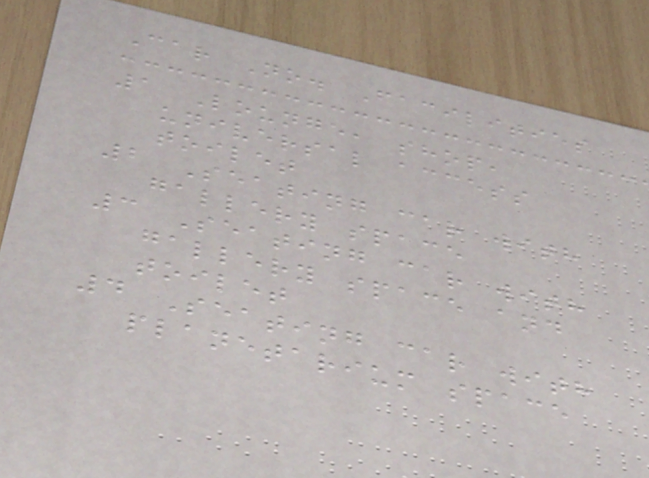Car No. Facilities
1 Lounge, shop,
universal access
toilet
2 Seating car with
gallery space
3 Seating car with
gallery space and
toilet
4 Seating car with
planetarium space
